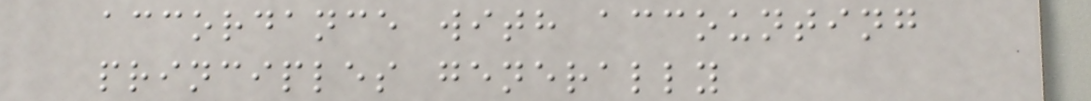accordance with accounting
principles generally
